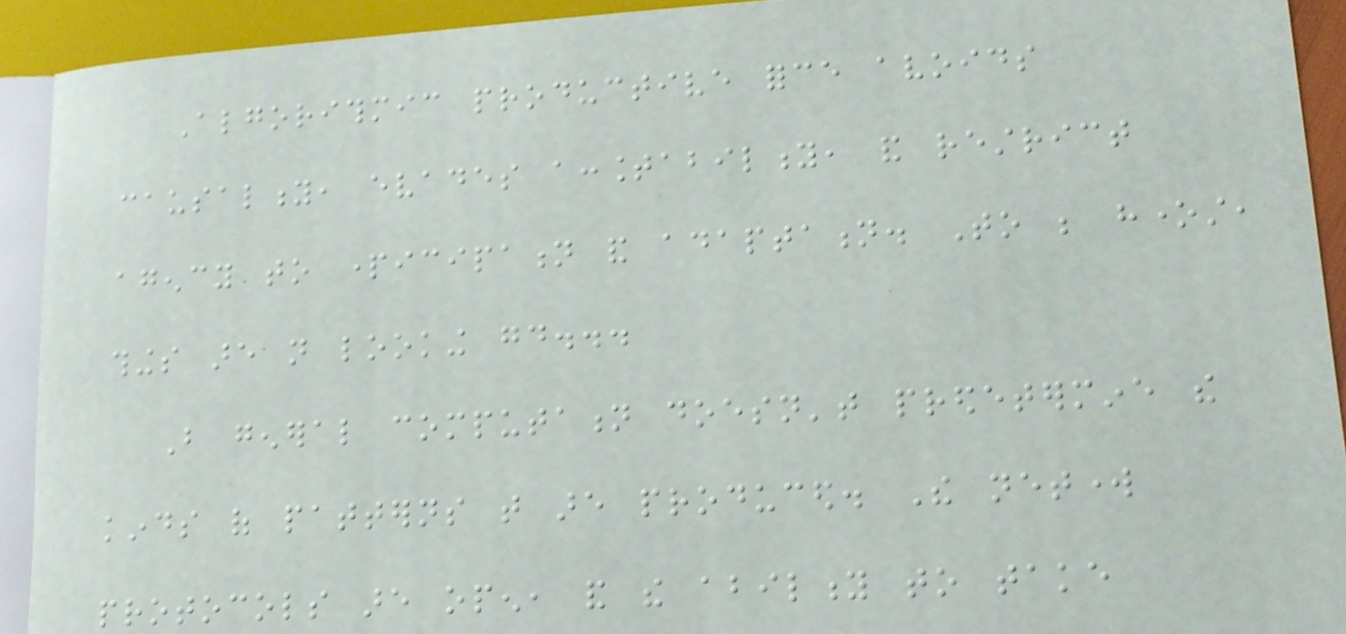Algorithmic productive force avoids
causality, evades accountability, and restrict
agency to participation and adaptation. To be honest,
things are not looking good...
But general computation doesn't predetermine the
kinds of patterns that are produced. The network
protocols are open, and the ability to take
